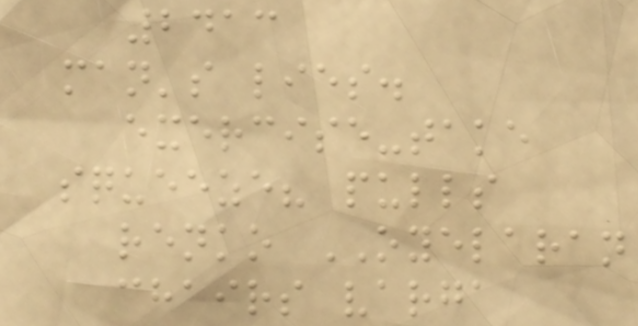2413
man's lies.
exercise-take
squeeze? pulls
renko OYELARAN
chairs varga
